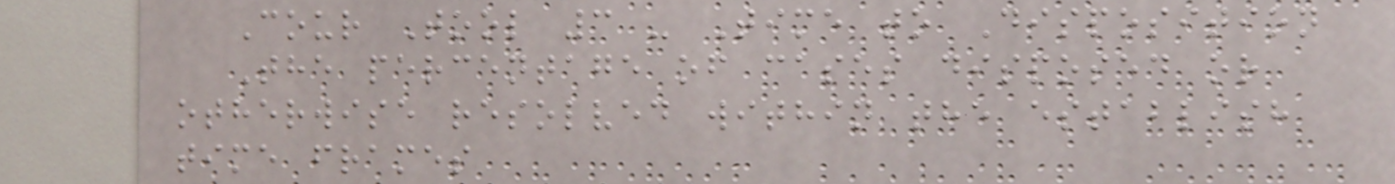Cour Tool 3 - Time to Disposition
The percentage of cases disposed or
otherwise resolved within the establish
time frames
